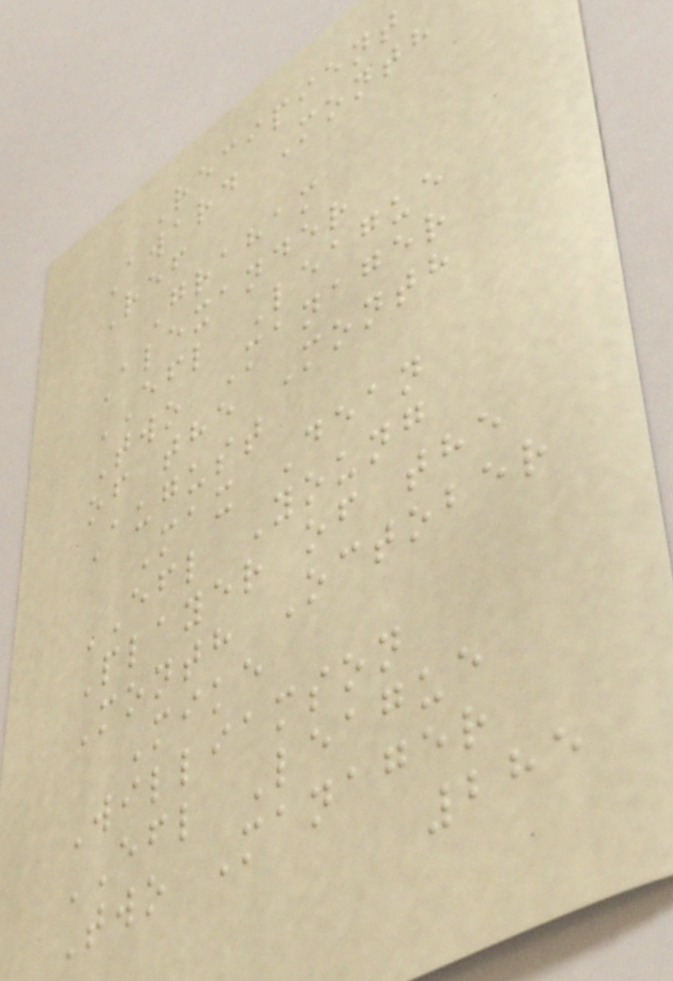Recipient
Award Month
Ref
Graham
Alexander
EFL League
Two Manager
of the Month
August
Max Dean
EFL Young
Player of the
Month October
Mike
Williamson
EFL League
Two Manager
285
